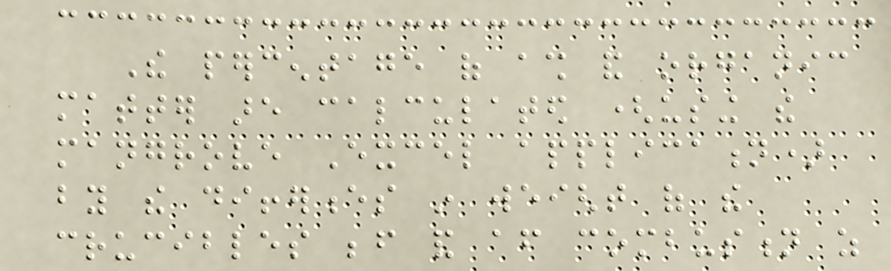The percentage of ash and organic
matter are calculated (using the
mangrove Excel application)
by the differences in weight of the
crucibles before and after combustion as
